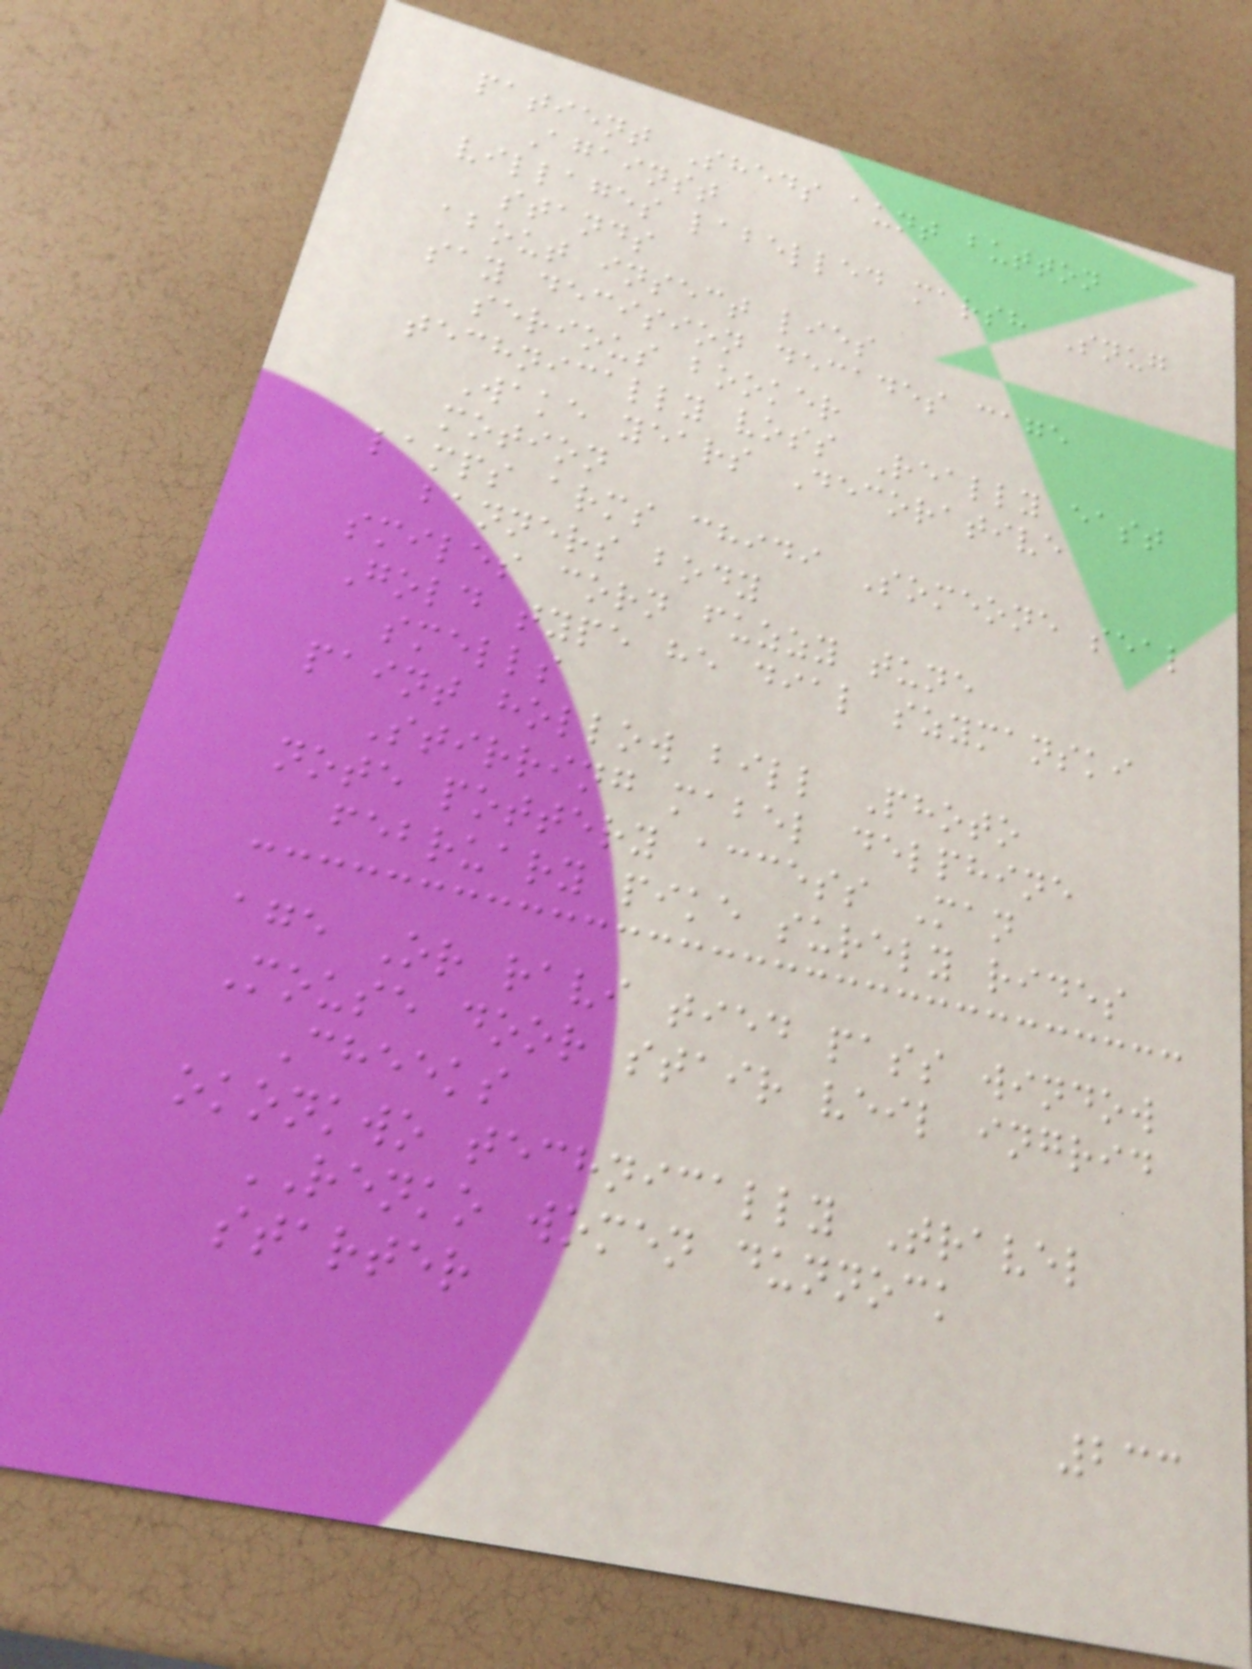patient Sheds aunt button
Against
villages labelled marsh Snug
stands
about insect lies
say decision decades cage
serious booker
technically voss Really east
Wake years Decorative
motion
lamps arms chidi Someone seal
banners body
smiles corn fuzzy tune
Gold type he dial szymanski
smells
paint hollow bill Photo
Stirring mabel delphine
note pottery access Man
february pike surely rides
age Or ravi tied pass window
Mouse door stair veil ingrid
Cheeks
okonkwo technically Travel
RENKO women dunnock
starter
233
